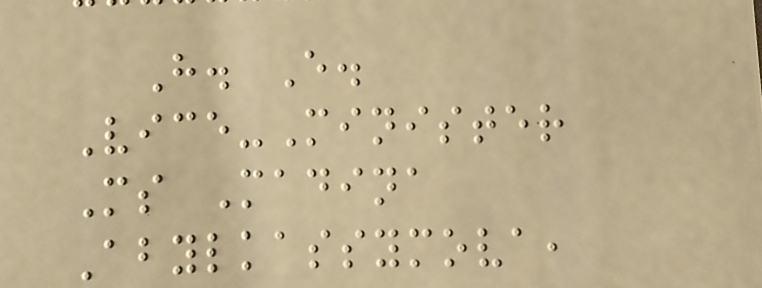H. E.
Vice-Minister
Ms Madina
Abylkassymova,
